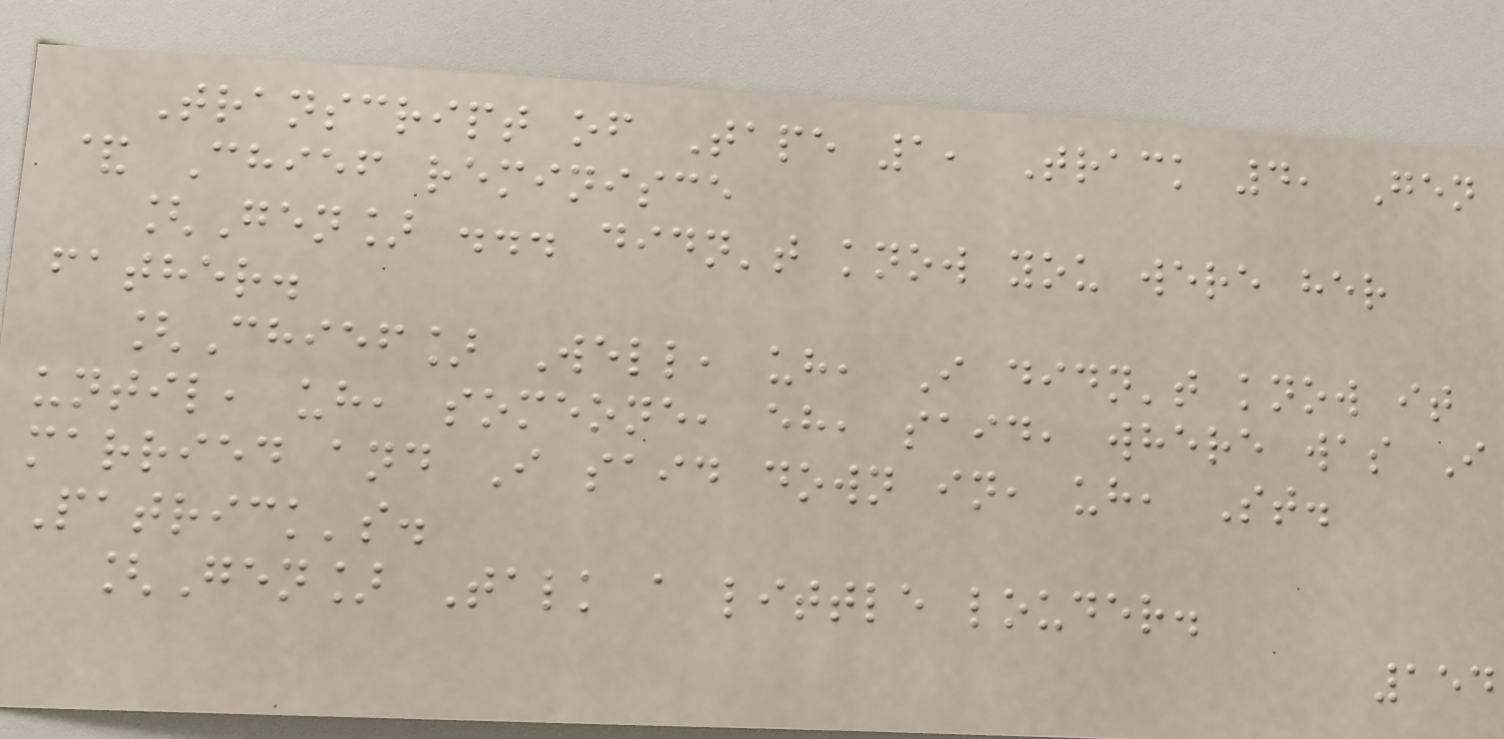Transcript of Tape 1, Track 4, Gen
& Chief reminisce
[Gen] ... didn't know you were her
father.
[Chief] Well, uh, I didn't know it
until, uh, someone, eh, said, where was I
married and I said down in, uh, St.
Patrick's.
[Gen] Talk a little louder.
154
